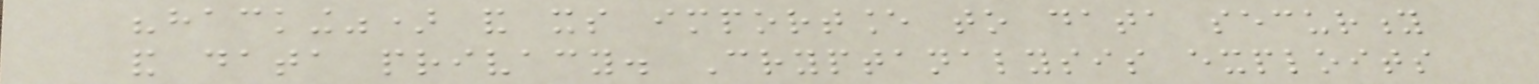"hacking") and its importance to data security
and data privacy. Cryptanalysis exploits
